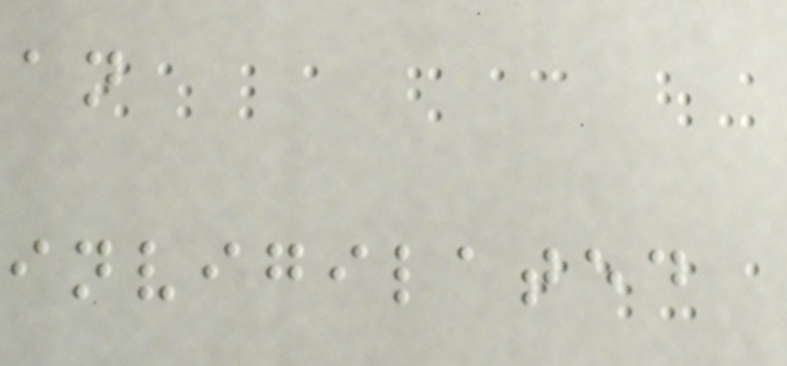an
invigilated
